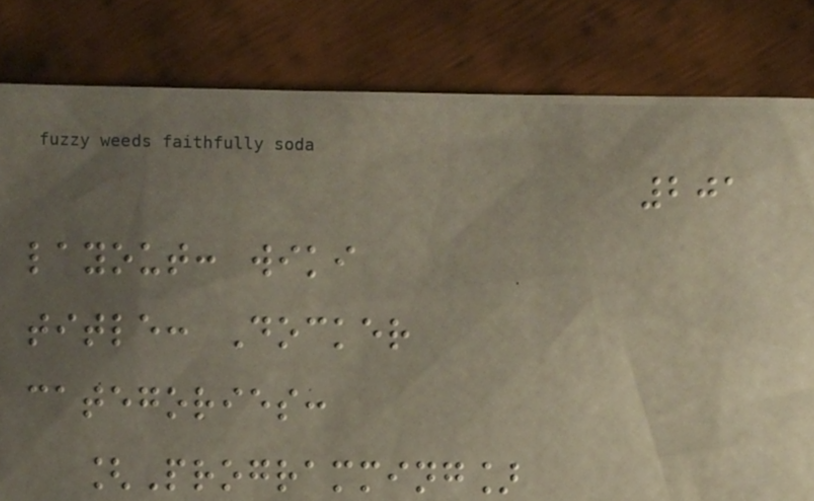201
layout: wiki
title: Docker
categories:
[Programming]
